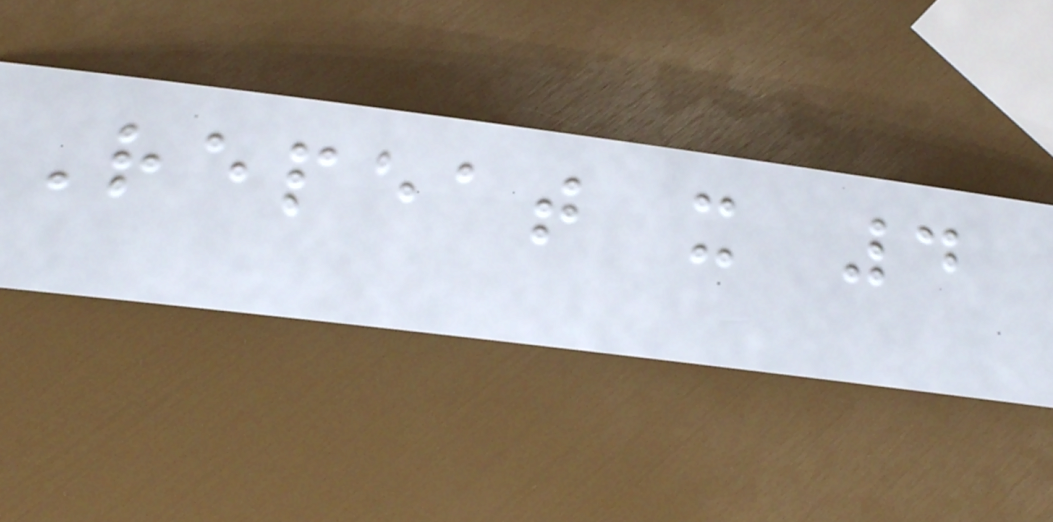Repeat x 4
